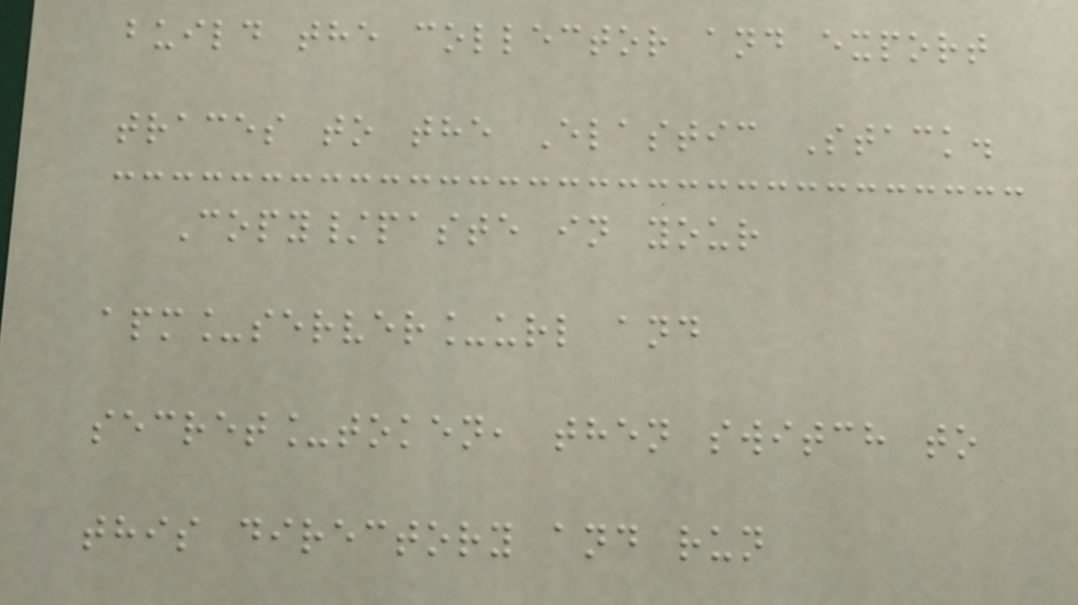build the collector and export
traces to the Elastic Stack.
Copy/paste in your
apm_server_url and
secret_token, then switch to
this directory and run
